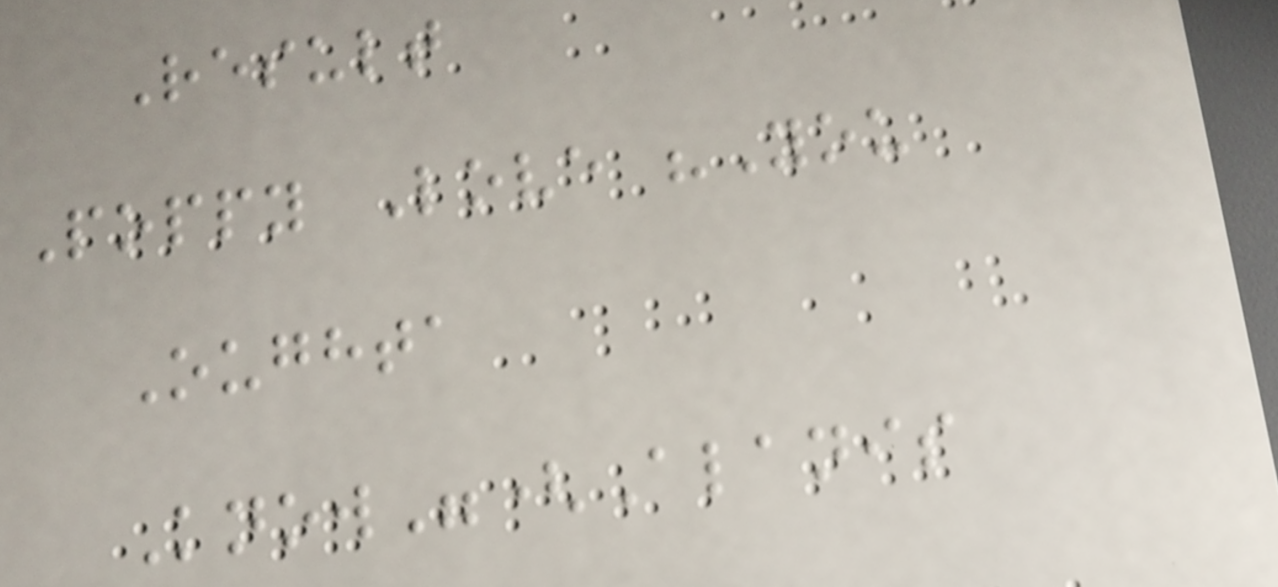Result
Poppy Love "You
Oughta
Know"(Alanis
